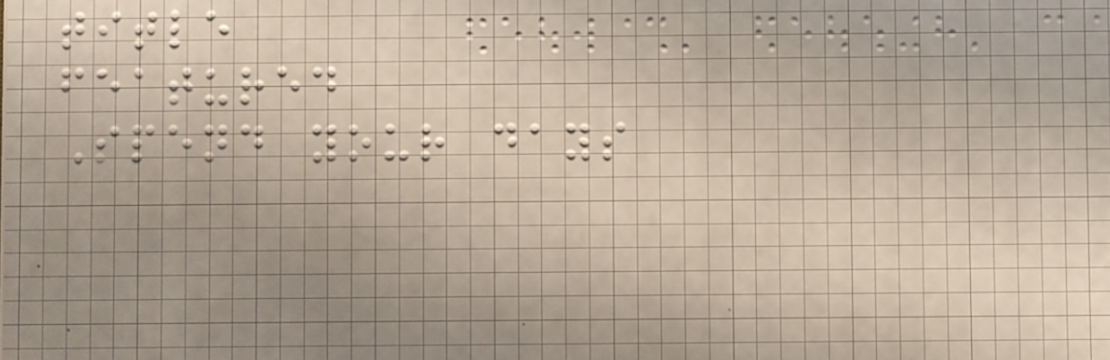title
featured
Spend your days
